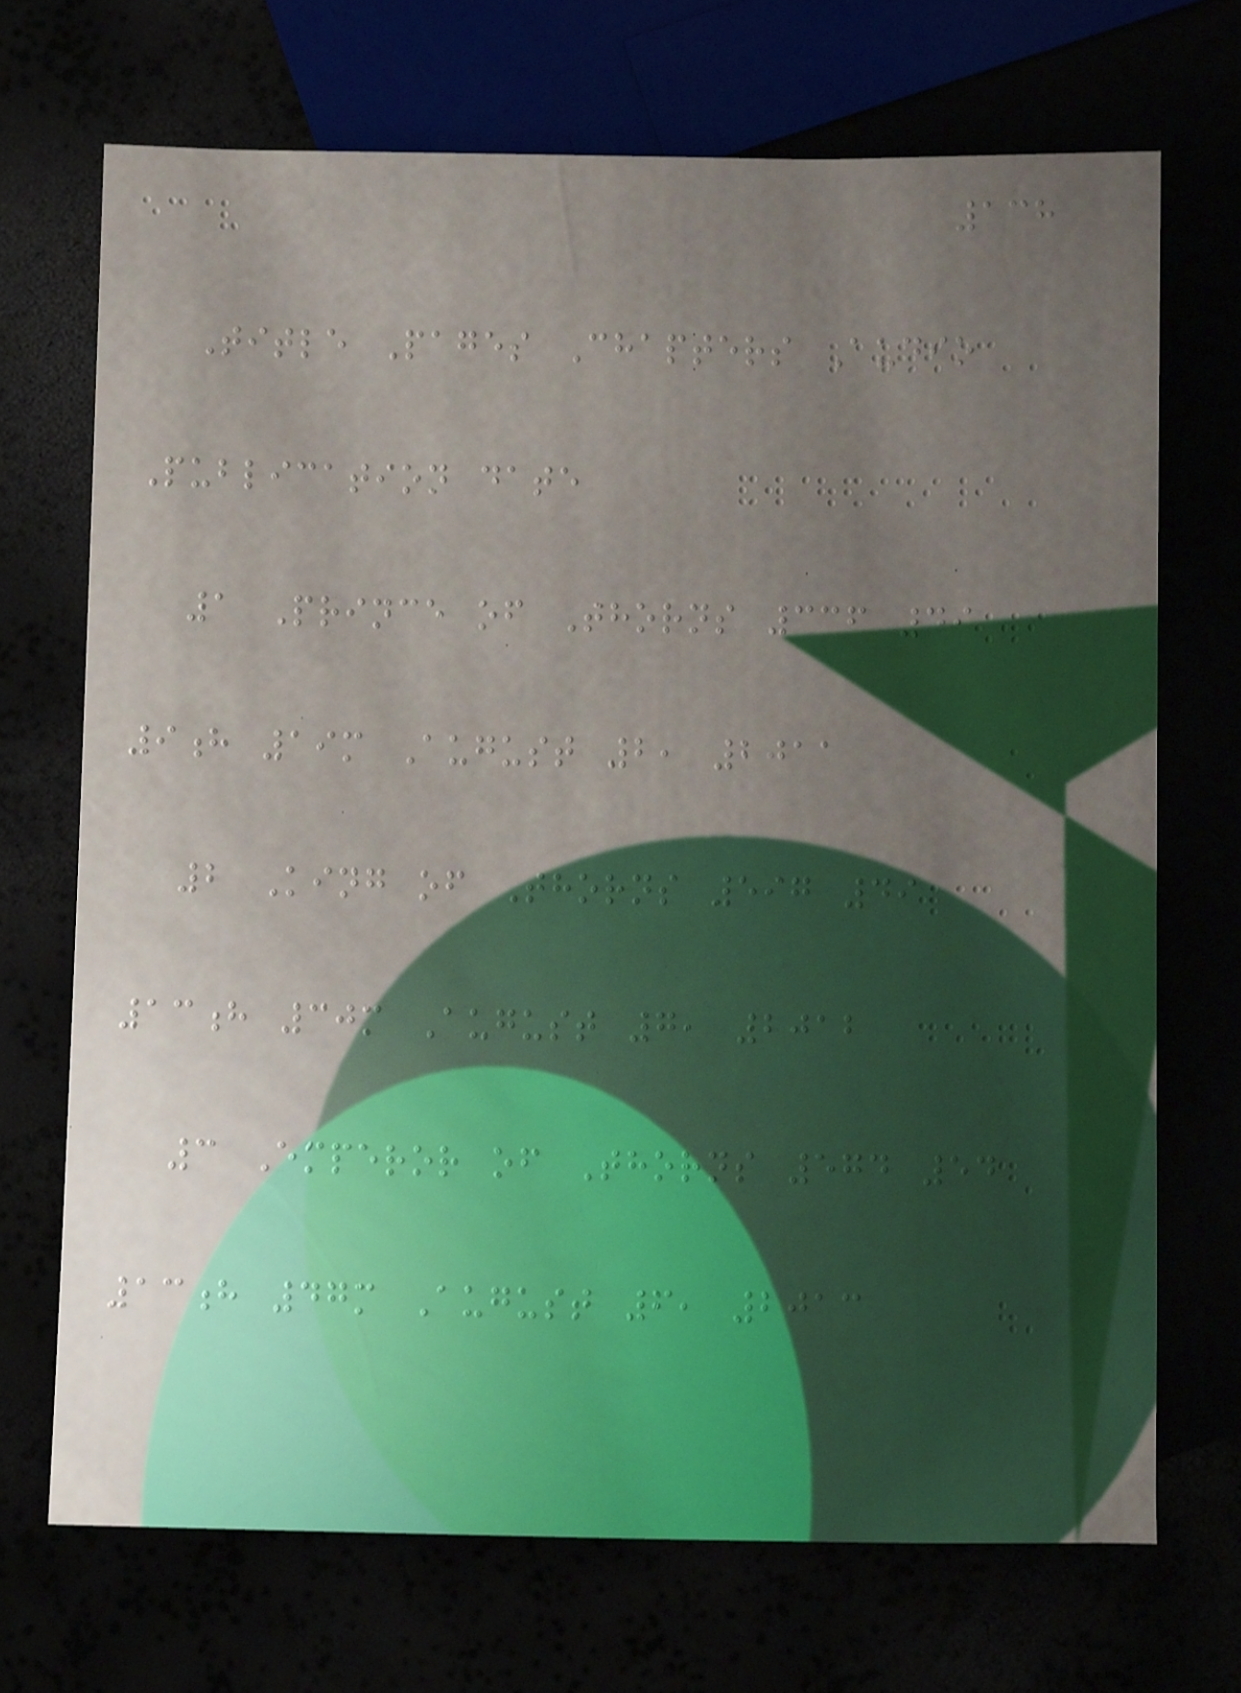138
Title Pages Chapters Audio
Publication date
1 Prince of Thorns 336 49
9h 19m August 2, 2011
2 King of Thorns 597 49
13h 30m August 7, 2012
3 Emperor of Thorns 574 54
13h 47m August 6, 2013
